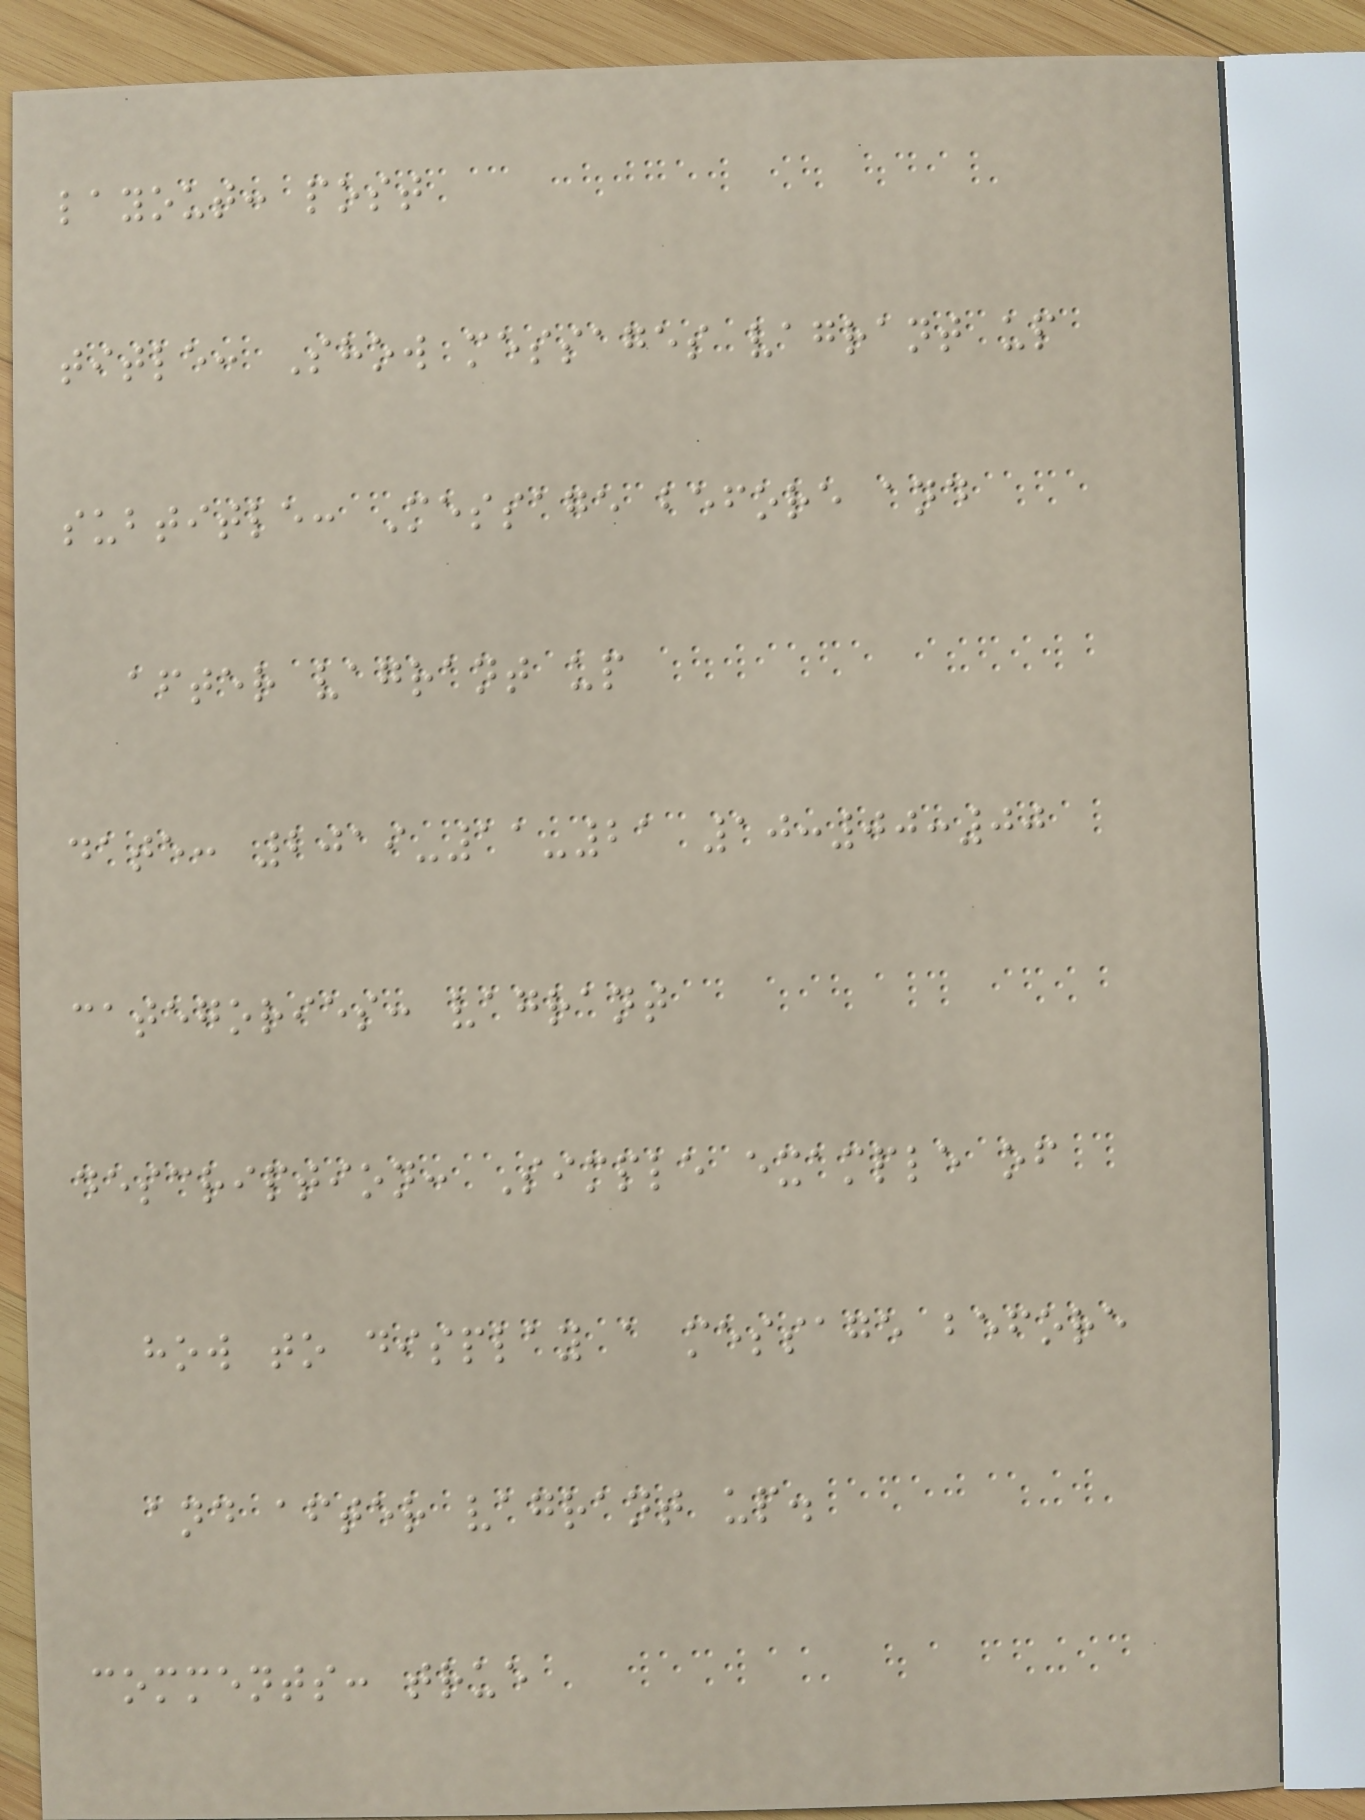layout: post
title: Show messages vagrant up
subtitle: Message before and
after vagrant up
date: 2019-11-21 10:00:00
categories: vagrant
description: Simple example of
how to display a message before
and after vagrant up.
comments: true
